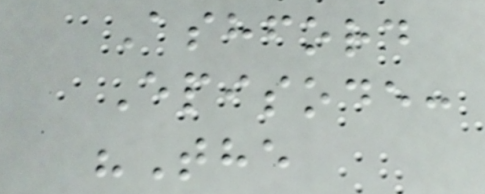Ashford
Episode:
"The
